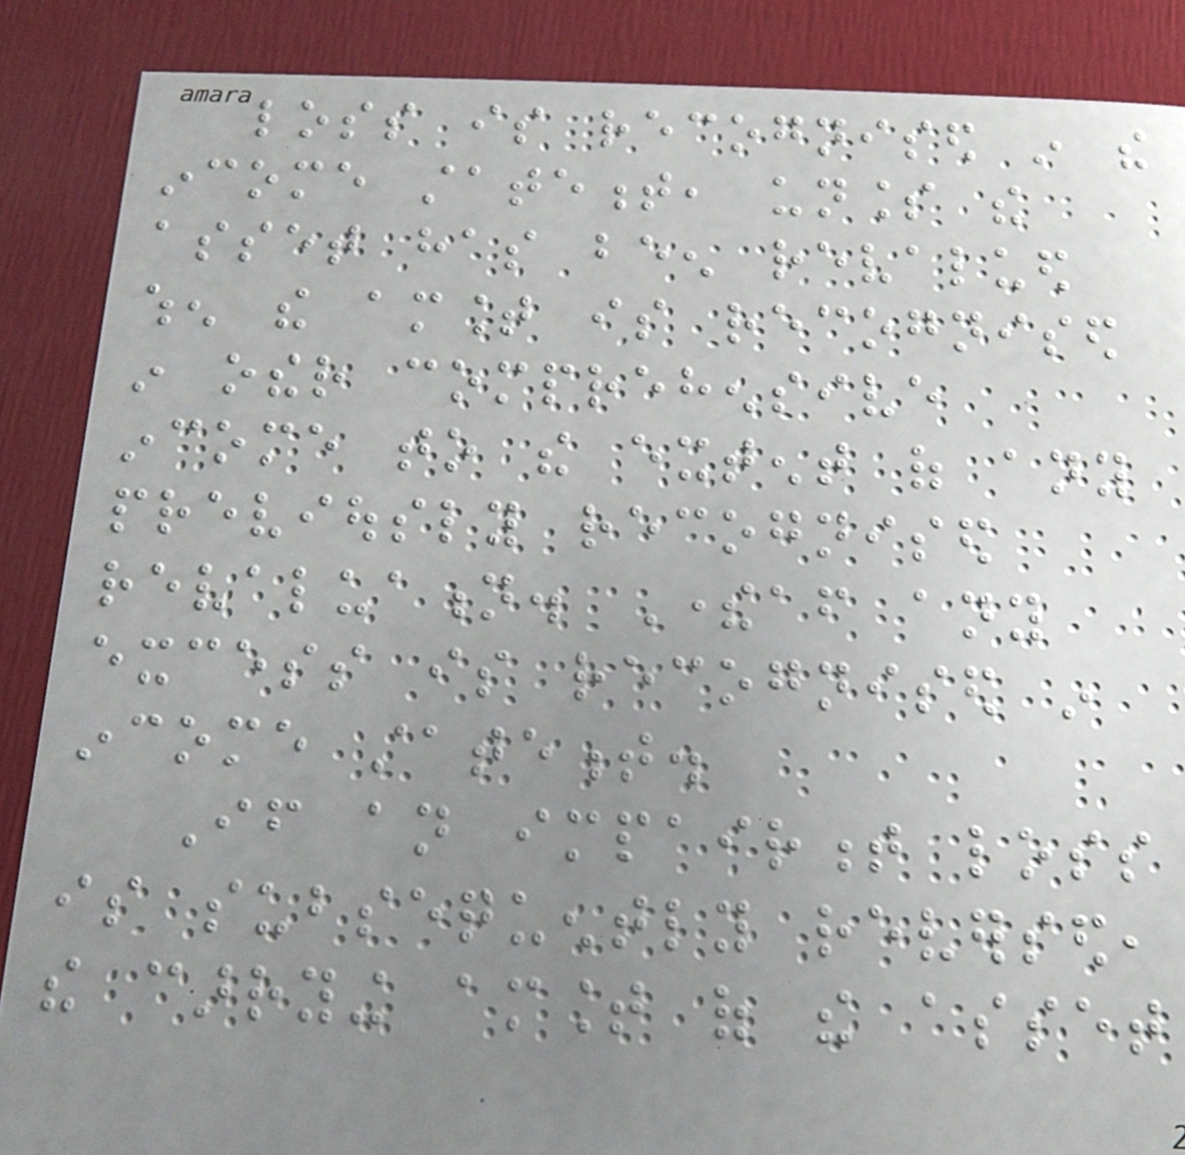loss is recognised in the
income statement, unless the
asset has been revalued
when the amount is recognised
in other comprehensive
income to the extent of any
previously recognised
revaluation. Thereafter any
excess is recognised in
income statement.
If an impairment loss
is subsequently reversed,
the carrying amount of the asset
